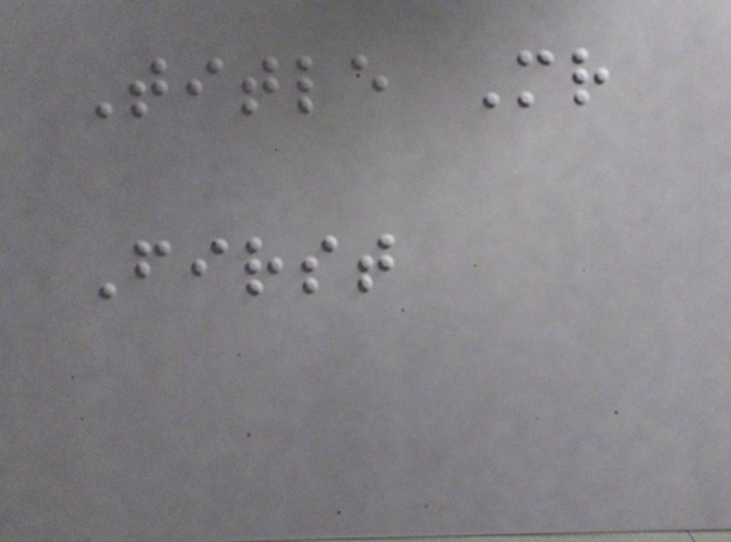Title Mr
First
